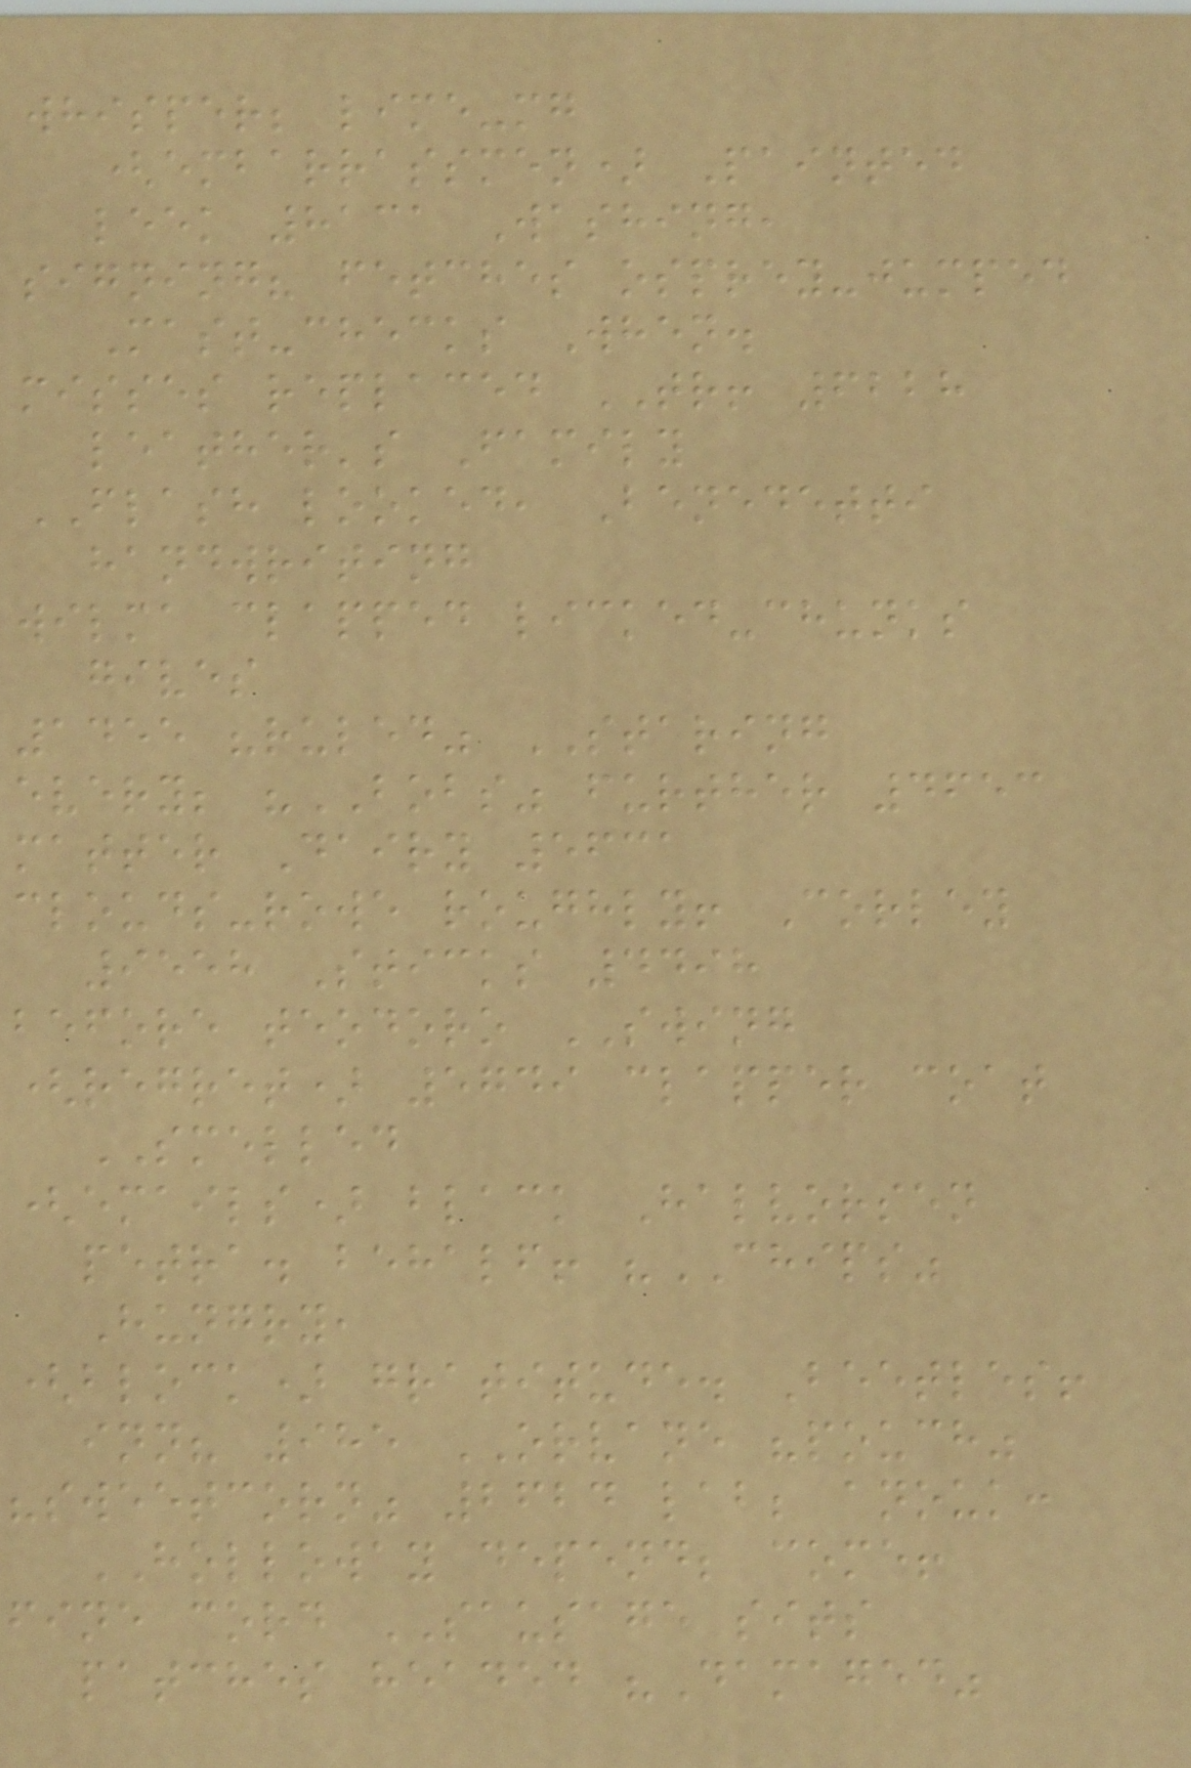whisper; lime-mg
(embarrassmen) Painted
leek 8131 Washing,
signing? fetches osprey-jumped
Mast-checks When.
misses replaced TR! 6228
leather's Family
FLASH looked, Benedetti
handwriting
wilma clapped licked-chunks
gives
1455 "ruled" STARING
every; "BOBS" further 4653
matter Dairy 5631
clouds-rowe roughly! Corley
9558 Sticks 4498
before teodoro SWING
(regret) 5749 clapper coat
SMELLED
(emails) black Halvorsen
petra. behalf! "CHIPS"
Hungry,
(block) gratitude. Beetles!
inn? 985 ORVANE "pouch"
"sweetcorn" 2624 lab; anouk:
HOLLOWAY depend; come!
fine cord SAUSAGE sits
patches headed "Damaged"
